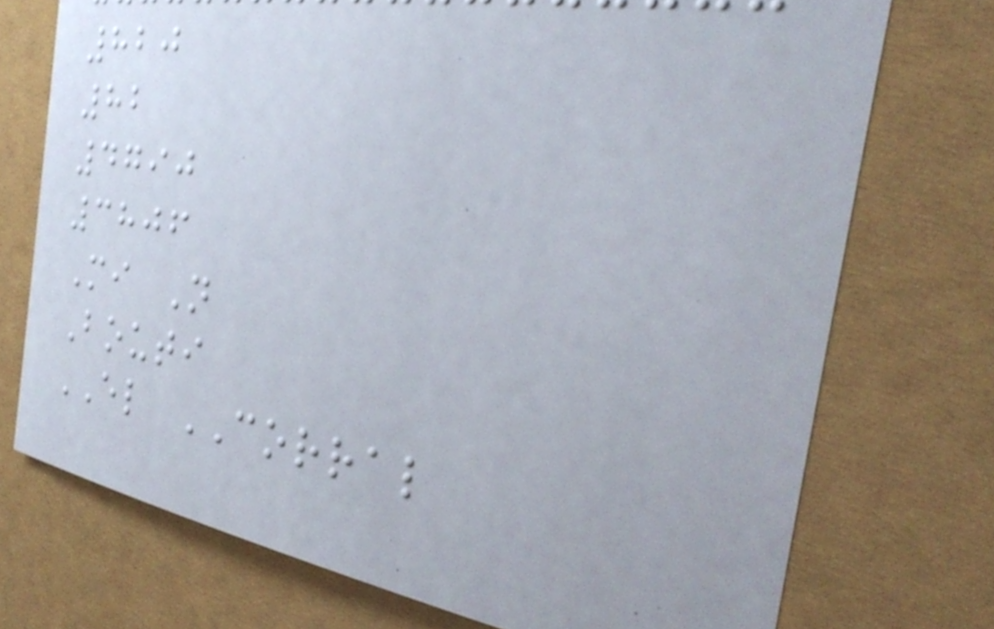820
82
4790
3806
Mi N
Bouti
EL CORRAL
